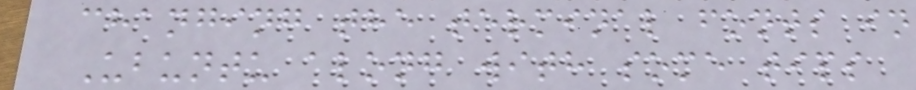changing the terminal fonts in
Ubuntu along with some tips
